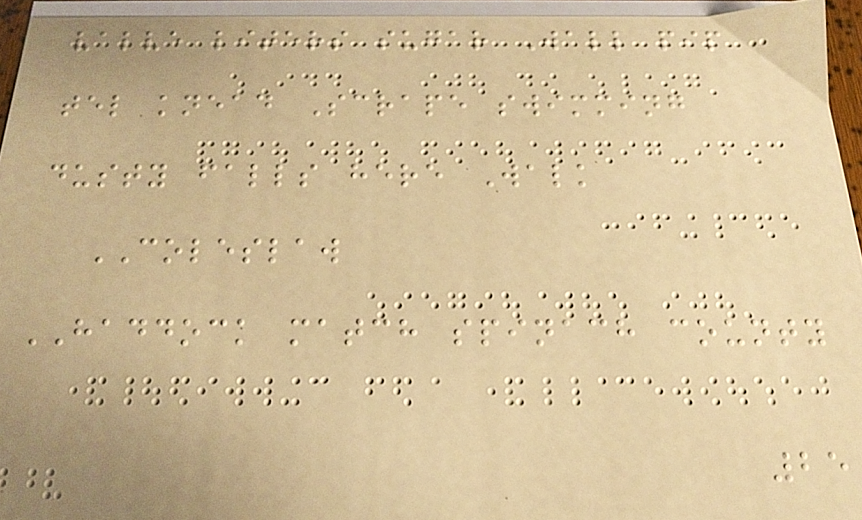valve liters sugar Wall pip
tel knead Scrape swimming
dusty falls here Walk
COLESLAW
HADDOCK match spinach county
25
